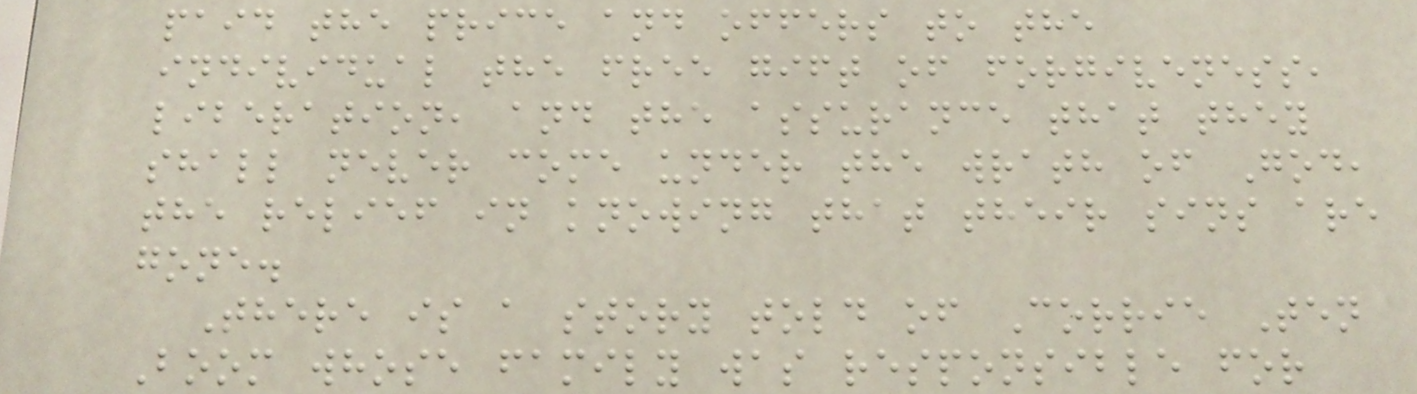paid the price and offers to the
individual the free gift of forgiveness,
liberation, and the assurance that they
shall never come under the wrath of God,
the relief in knowing that their sins are
gone.
There is a story told of Corrie Ten
Boom whose family was responsible for
